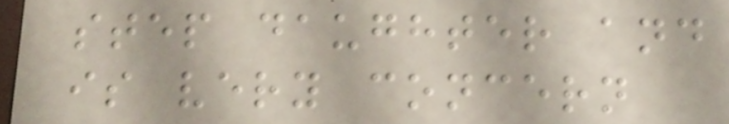step daughter and
is very concern
